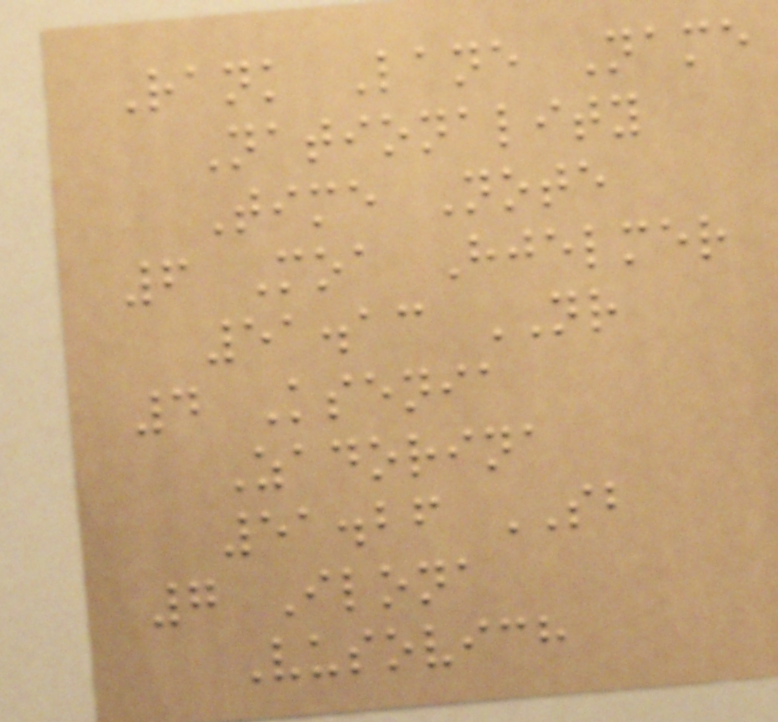Rank Lane Name
Nationality
Time Note
6 Moa Hjelmer
51.13 NR
4 Ksenia
Zadorina
51.26 SB
7 Ilona
Vusovich
